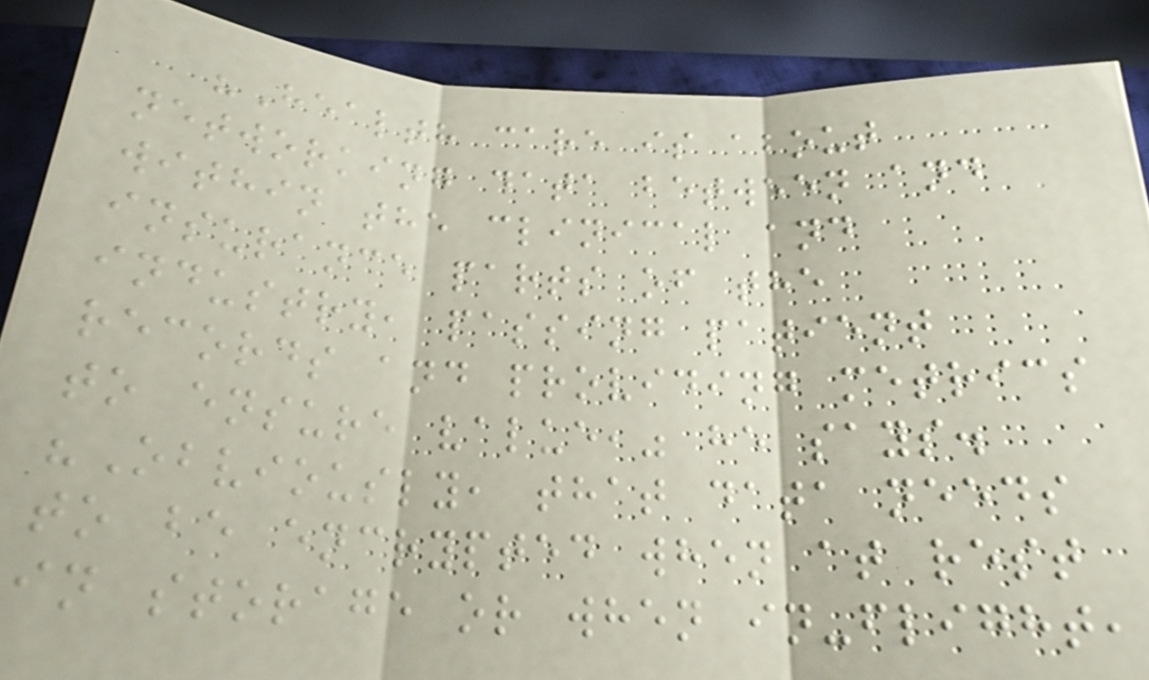"Health care is about
networking data between and
within the clinical and
insurance parts of the
industry, passing patient
records and providing metrics
to ensure value," he says.
"Obviously, that data needs
to be encrypted when at rest
in storage or when in-flight,
